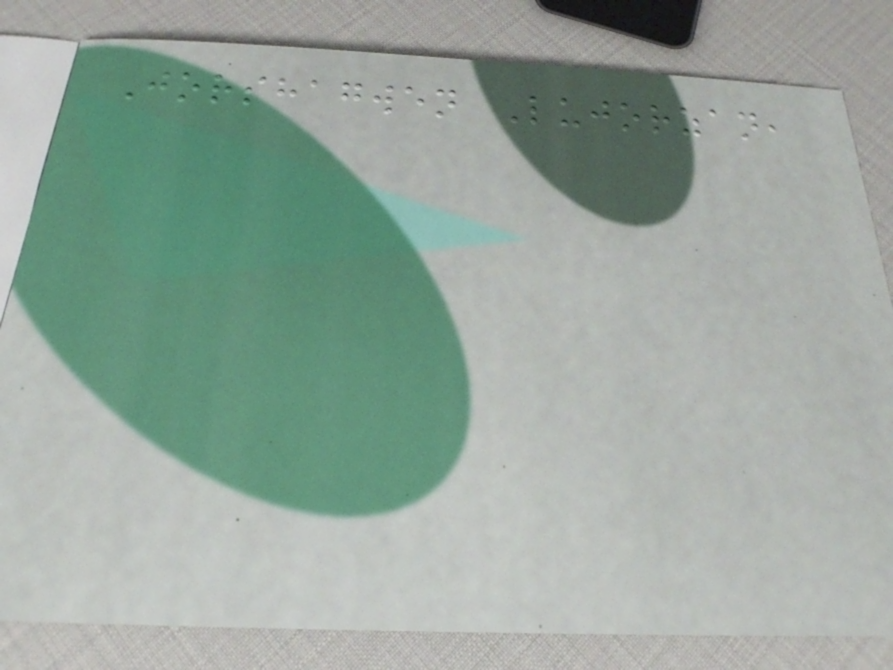Jorshagwen Lujorzan,
